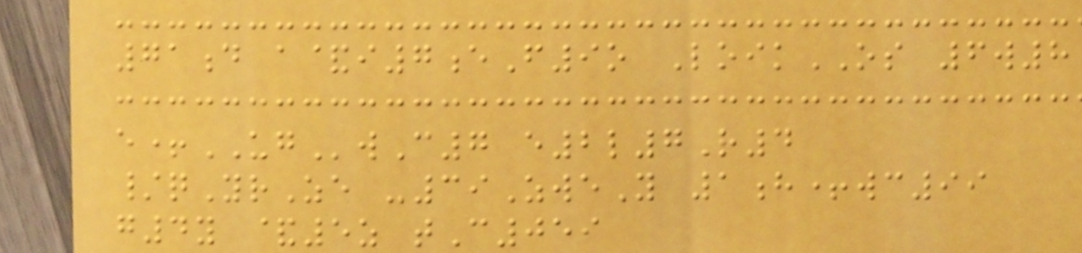71d a&i7eF9o LoikOS 6w8
e+UGwC7 e2l7R4
/qYrZe -39ZweY 1h+wc99
g4y &5z tC059
